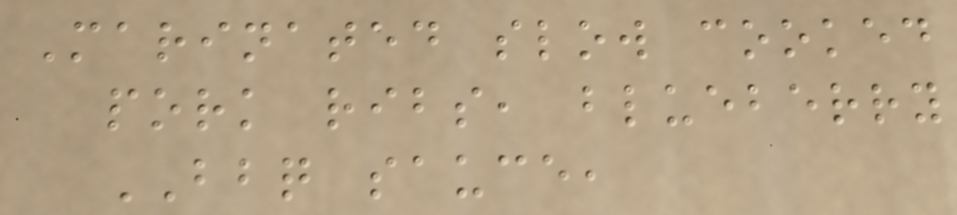Marinated slow cooked
pork ribs, blueberry
BBQ sauce,
